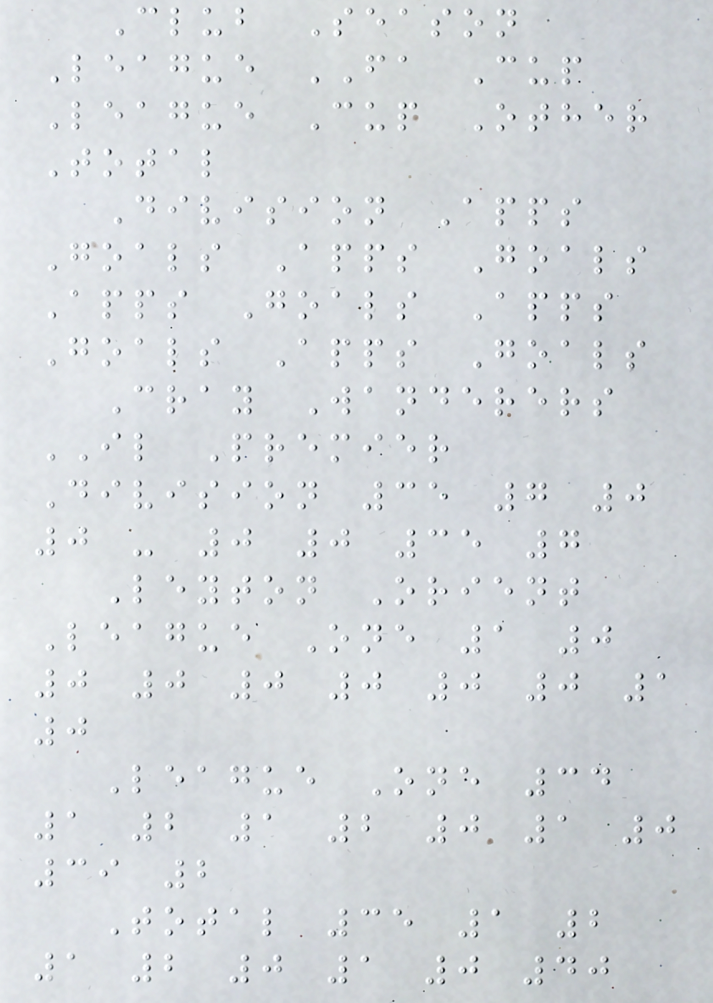Club Season
League FA Cup
League Cup Other
Total
Division Apps
Goals Apps Goals
Apps Goals Apps
Goals Apps Goals
Cray Wanderers
IL Premier
Division 35 7 0
0 - 0 0 35 7
Leyton Orient
League One 1 0
0 0 0 0 0 0 1
0
League One 34
1 2 1 2 0 1 0
39 2
Total 35 1 2
1 2 0 1 0 40
